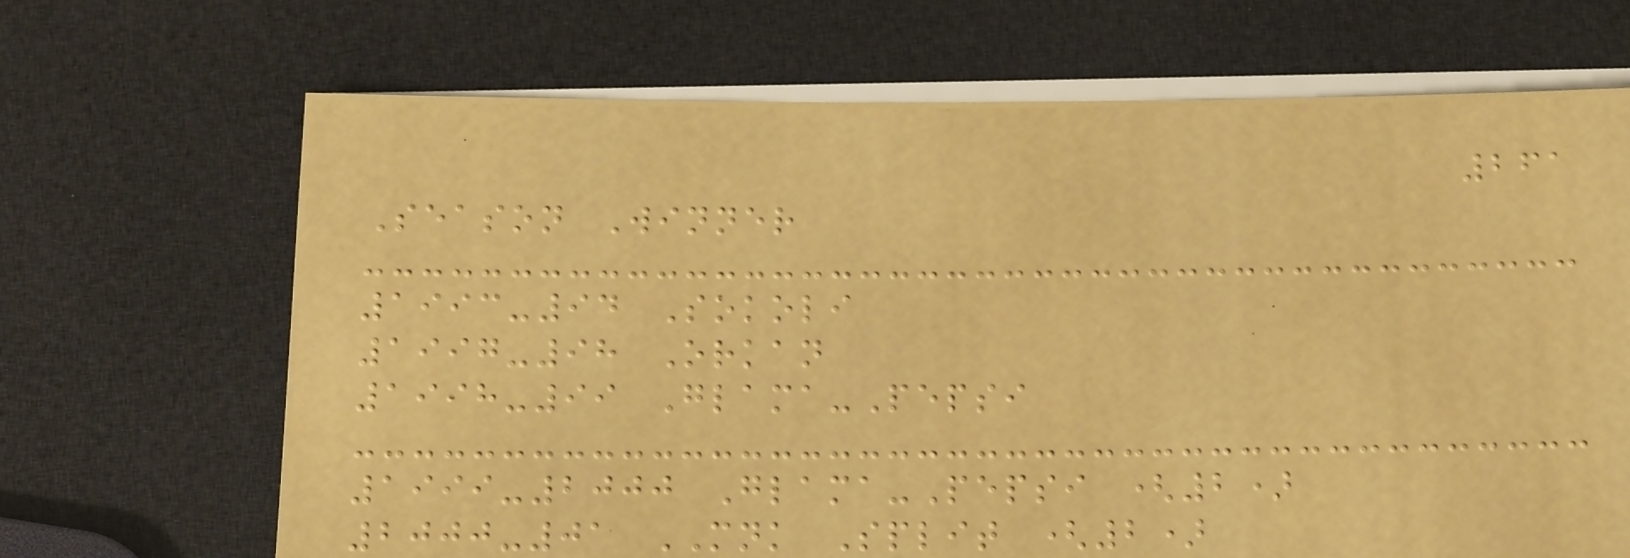261
Season Winner
1993-94 Sokoli
1997-98 Orkan
1998-99 Glama-Pepsi
1999-2000 Glama-Pepsi (2)
2000-01 MNK Split (2)
